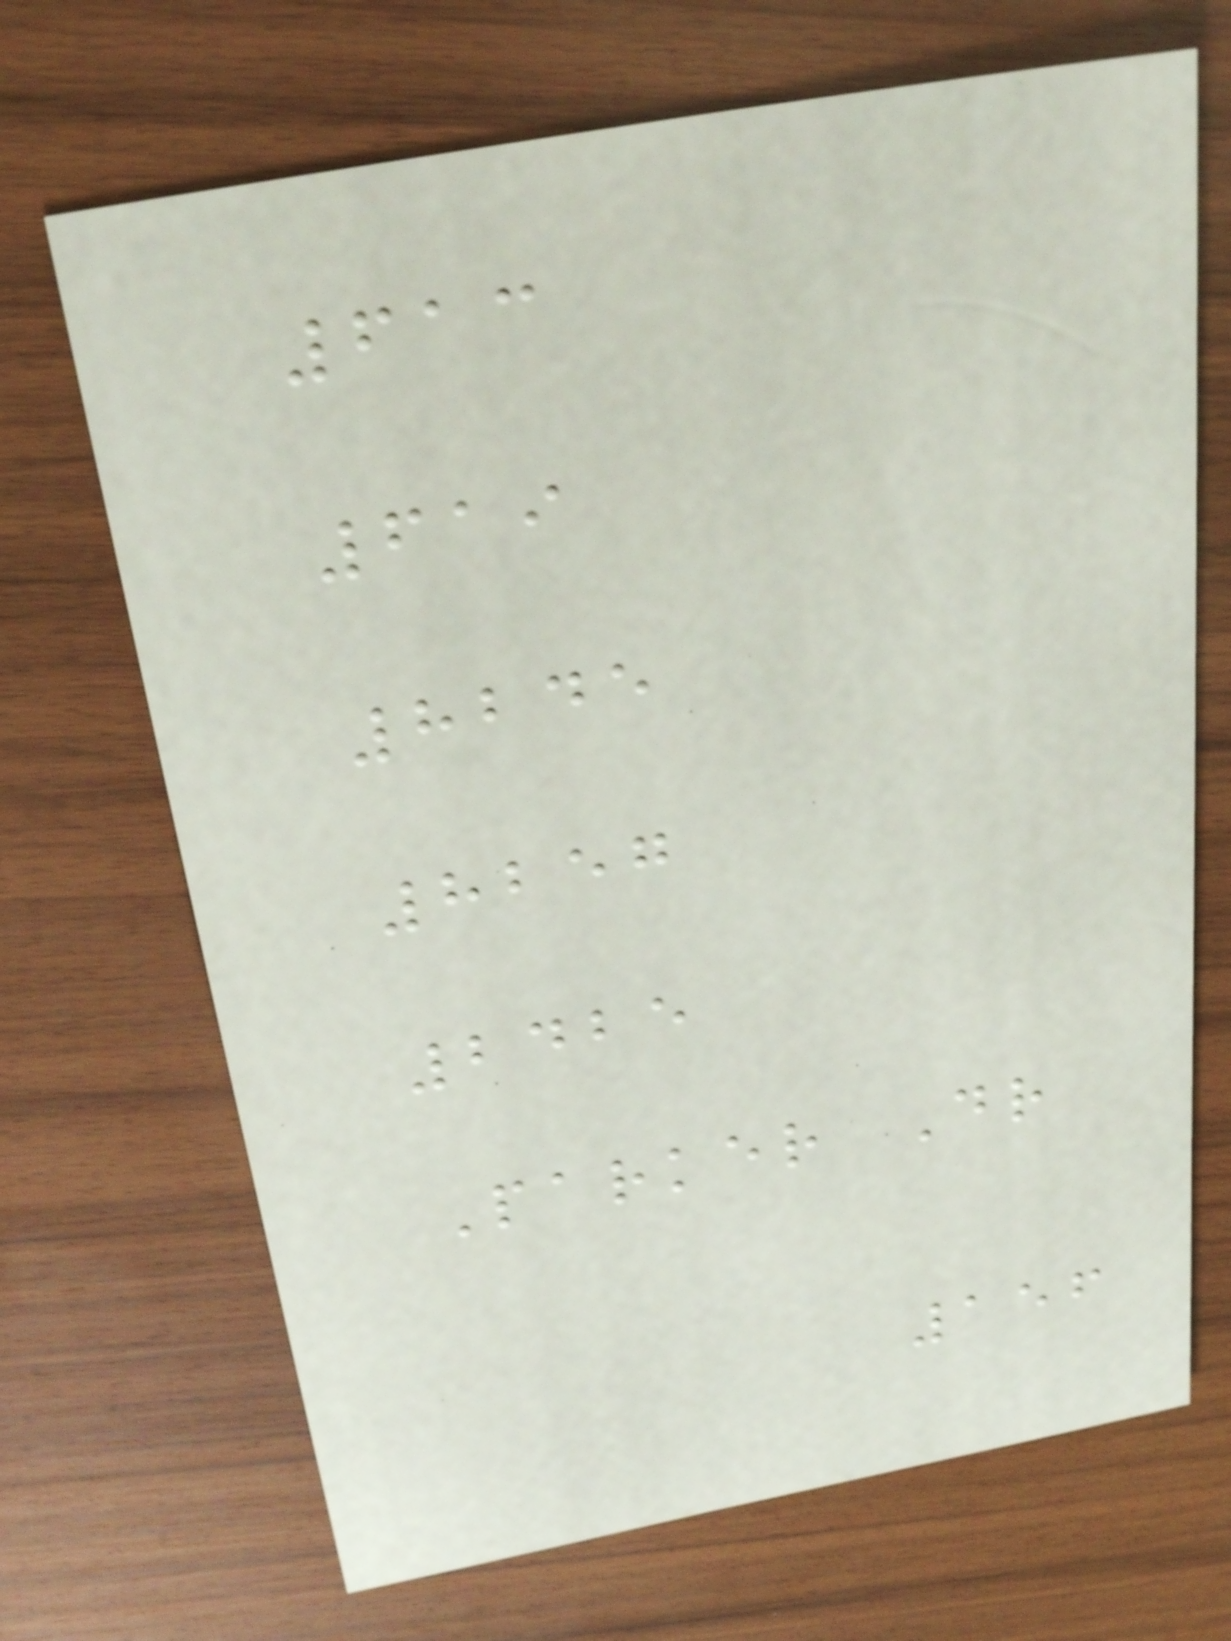613
619
8245
8257
2425
Parker Dr
156
